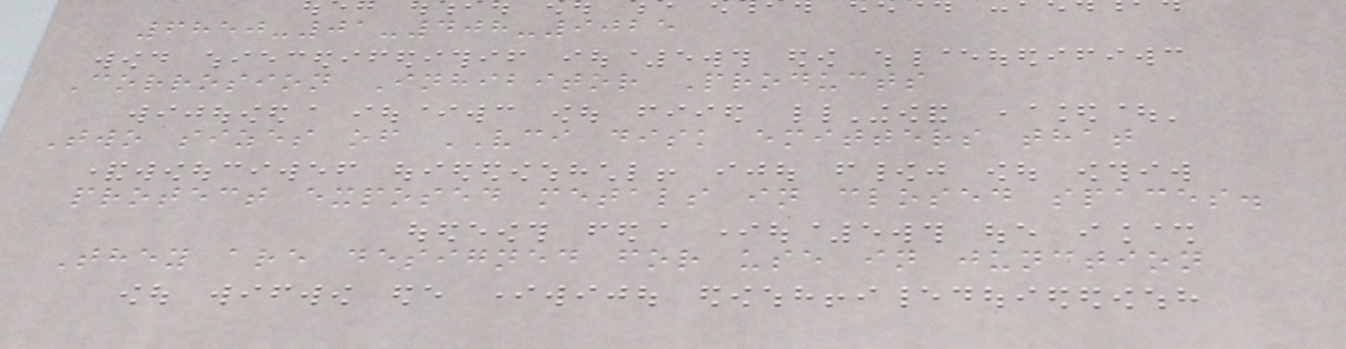6850-01-408-9025
Corrosion Inhibitor Products
Two sizes of VCI disk emitters that
protect exposed metals in closed spaces.
They are designed for use in junction
